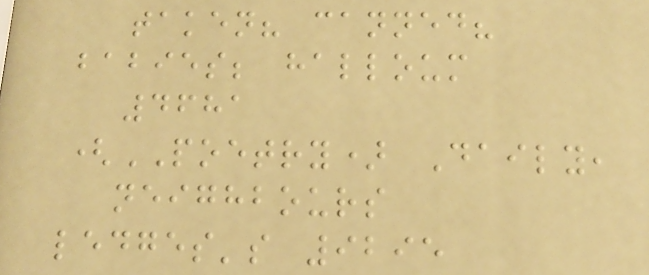taken? canned?
babies; halloum
4681
(POETRY) Daily,
neighbours
ledges's 9295
